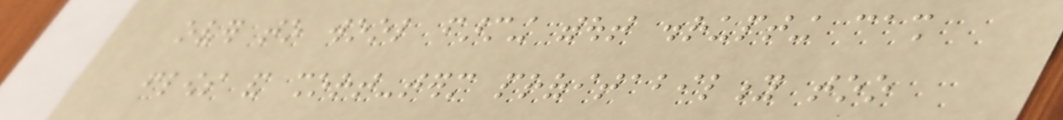over to wool farming without disrupting cash
flows and short-term profitability too
